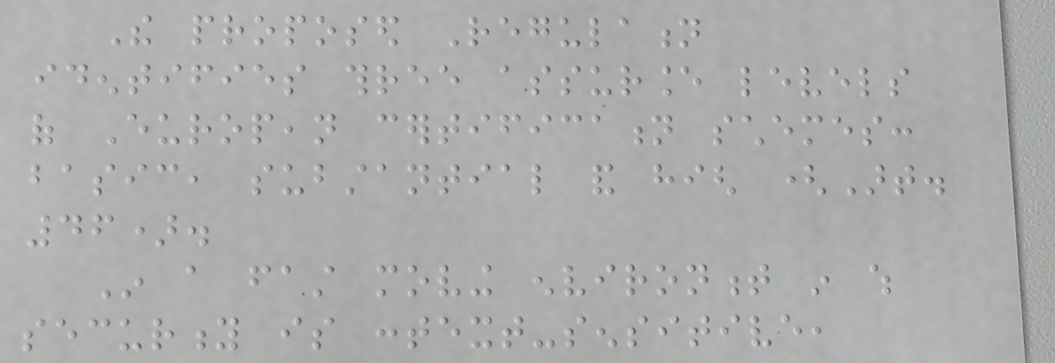The proposed Regulation
identifies three assurance levels
of European certification schemes:
basic, substantial and high (Art.
46).
In a fast moving environment in which
security is context-sensitive,
